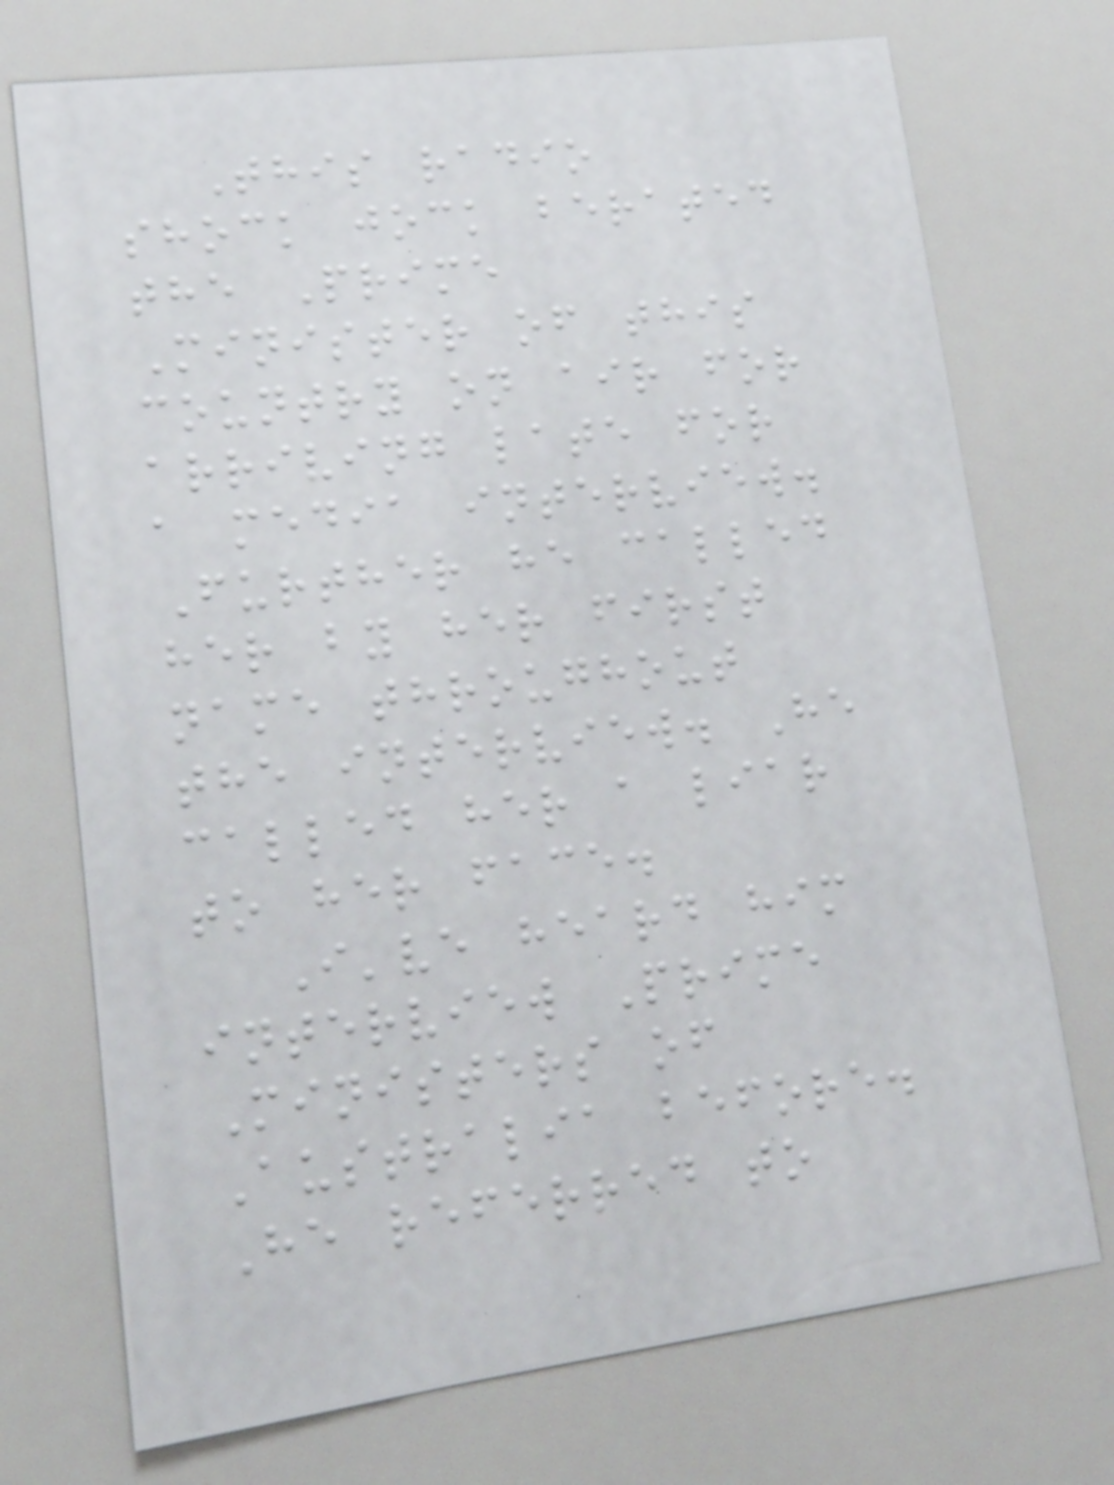This radio
shock jock berated
the Prime
Minister of this
country on air for
arriving late for
a media interview.
Further he called
her by her first
name throughout
the interview. He
called her a liar
to her face.
I've heard him
interview Prime
Ministers of
Australia before.
He referred to
